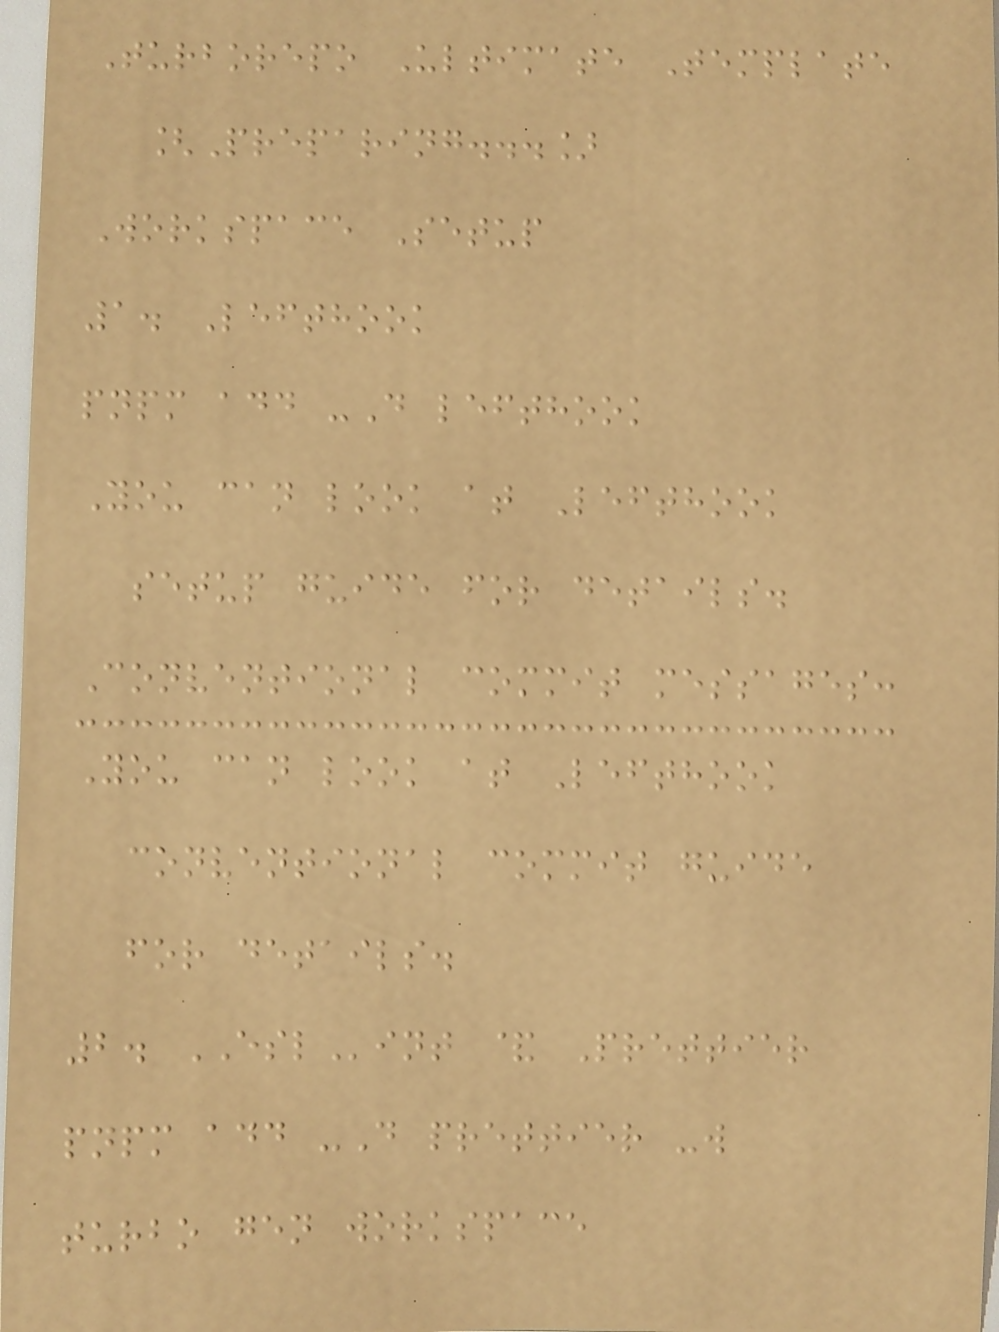Turborepo Ultimate Template
[Preparing...]
Workspace Setup
1. Lefthook
pnpm add -D lefthook
You can look at Lefthook
setup guide for details.
Conventional commit messages:
You can look at Lefthook
conventional commit guide
for details.
2. ESLint & Prettier
pnpm add -D prettier -w
turbo gen workspace
